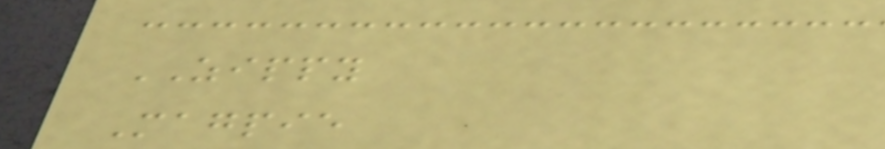ZIPPY
Magpie
